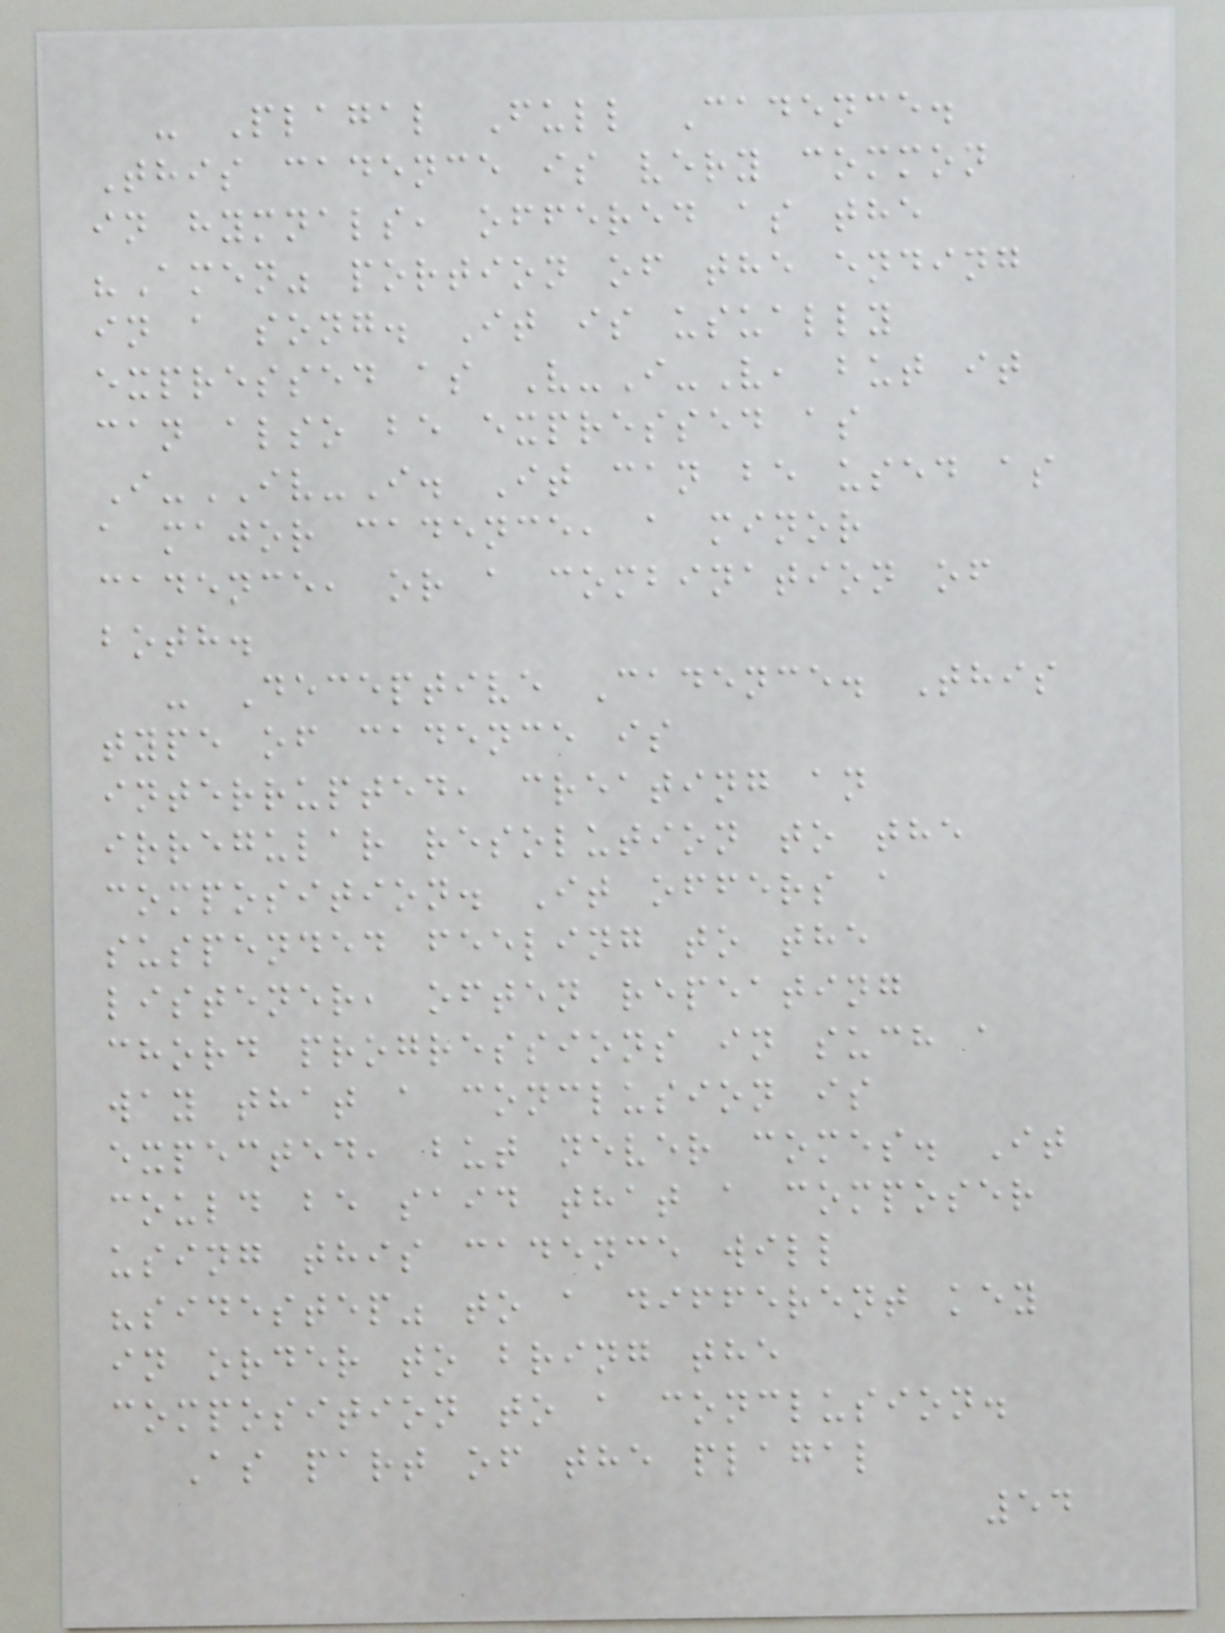- Plagal Full Cadence.
This cadence is very common
in hymnals, offered as the
"Amen" portion of the ending
in a song. It is usually
expressed as V-I-V, but it
can also be expressed as
I-IV-I. It can be used as
a major cadence, a minor
cadence, or a combination of
both.
- Deceptive Cadence. This
type of cadence is
interrupted, creating an
irregular resolution to the
composition. It offers a
suspended feeling to the
listener, often repeating
chord progressions in such a
way that a conclusion is
expected, but never comes. It
could be said that a composer
using this cadence will
"sidestep" to a different key
in order to bring the
composition to a conclusion.
As part of the plagal
54
